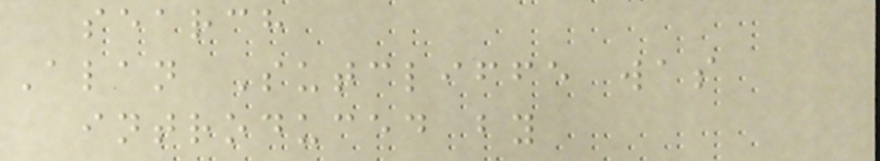search
Alan Sutcliffe was
introduced by
